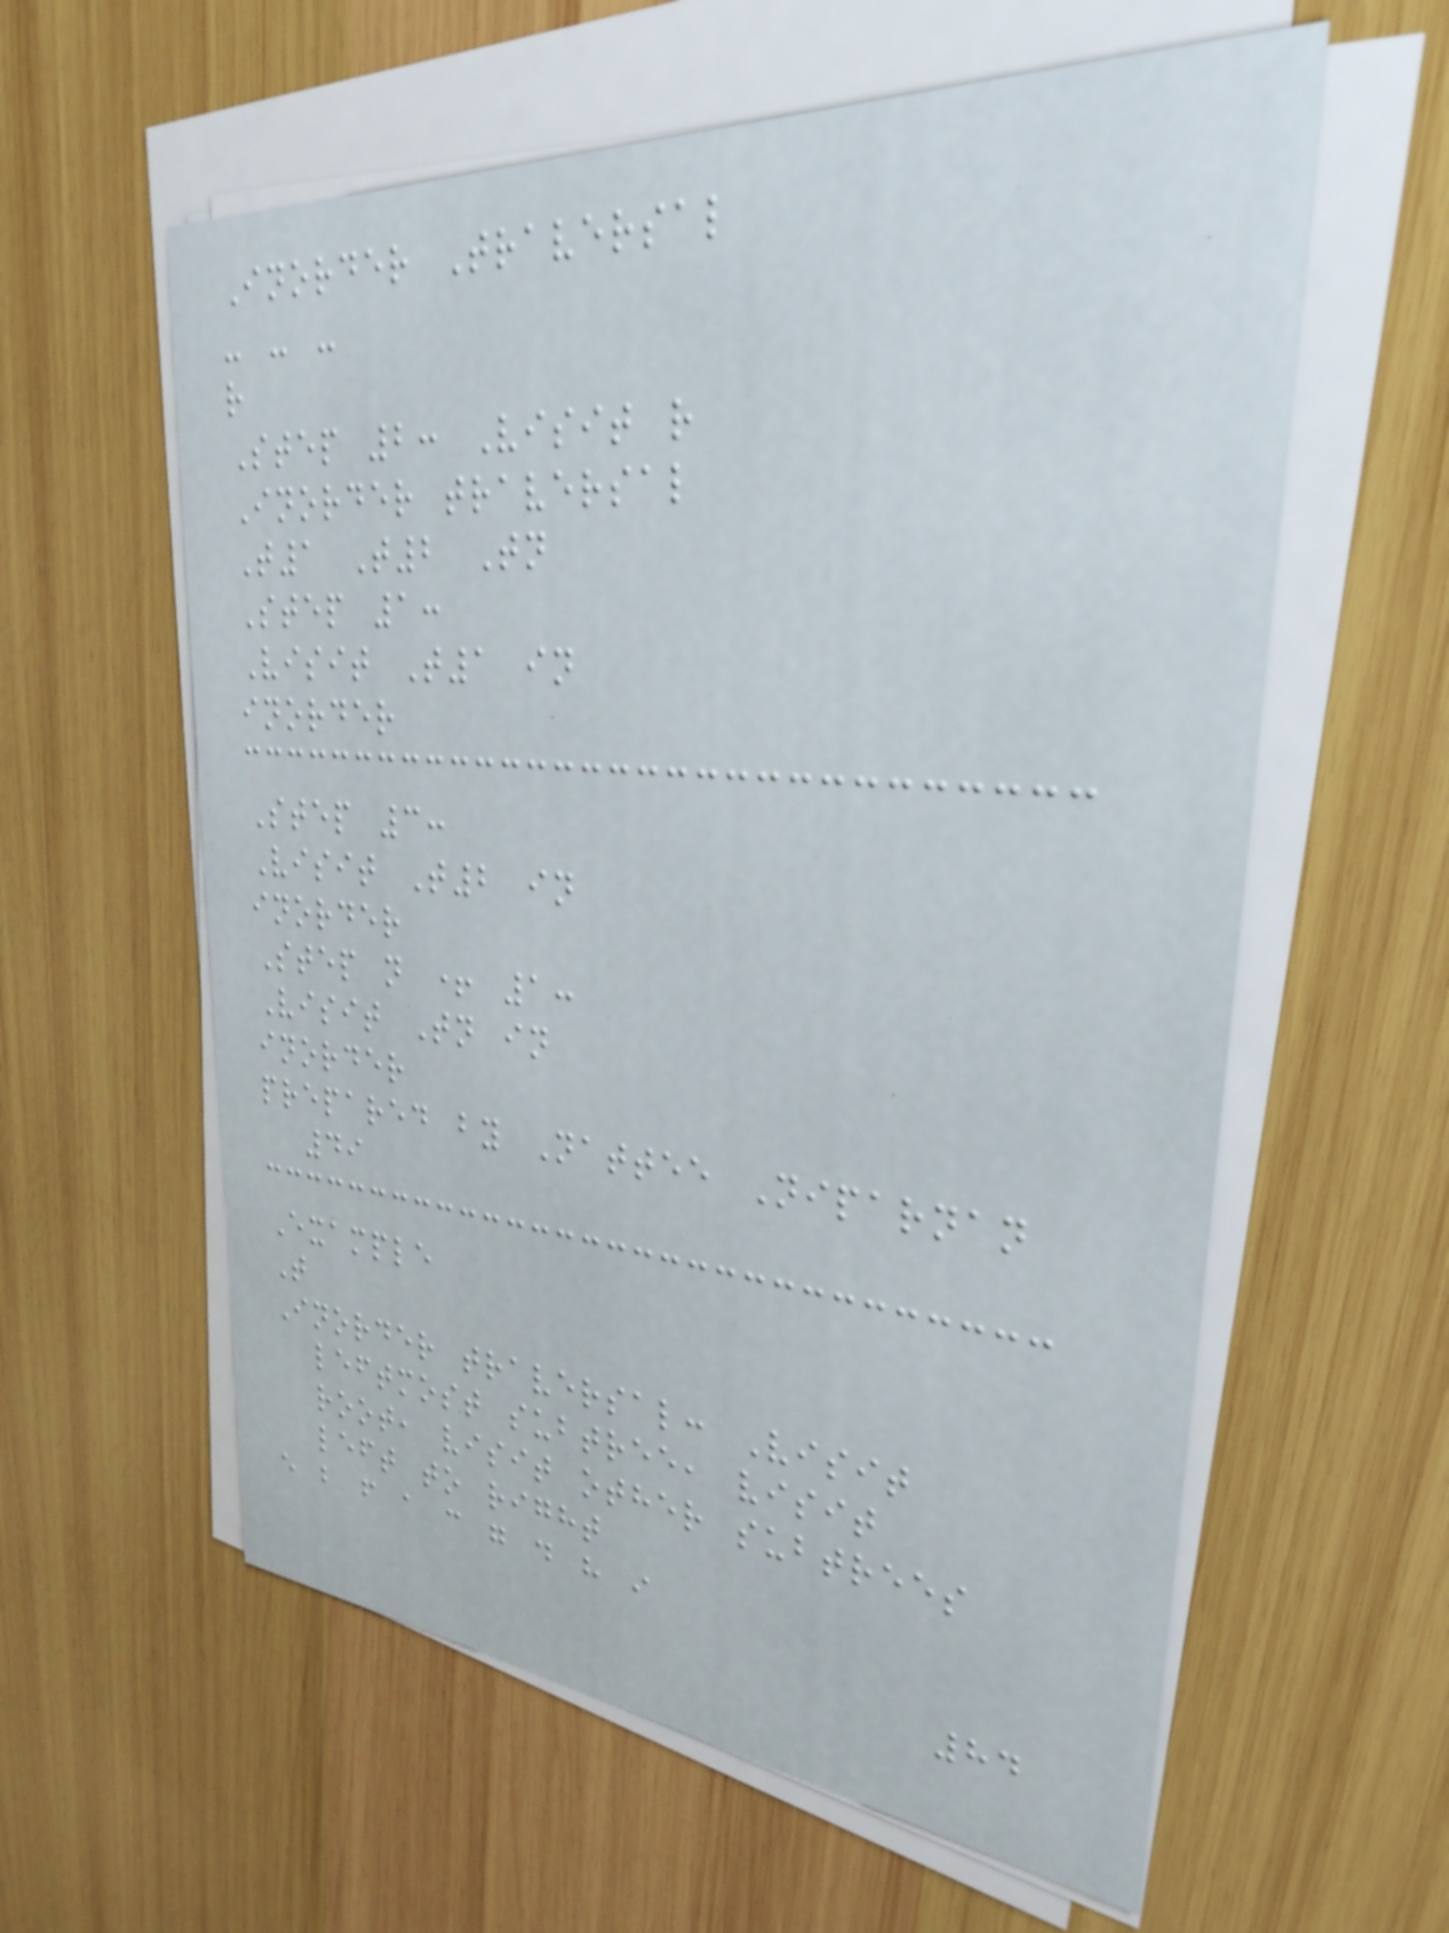Inorder Traversal
- - -
r
Step 2: Visit r
Inorder traversal
T1 T2 Tn
Step 1:
Visit T1 in
inorder
Step 3:
Visit T2 in
inorder
Step n + 1:
Visit Tn in
inorder
prepared by Nattee Niparnan
49
Example
T
Inorder traversal: Visit
leftmost subtree, visit
root, visit other subtrees
left to right
e b f a c g d h i
84
